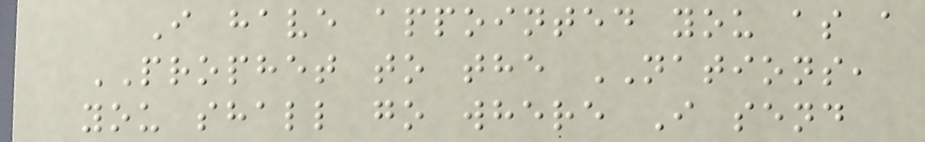I have appointed you as a
PROPHET to the NATIONS,
you shall go where I send
